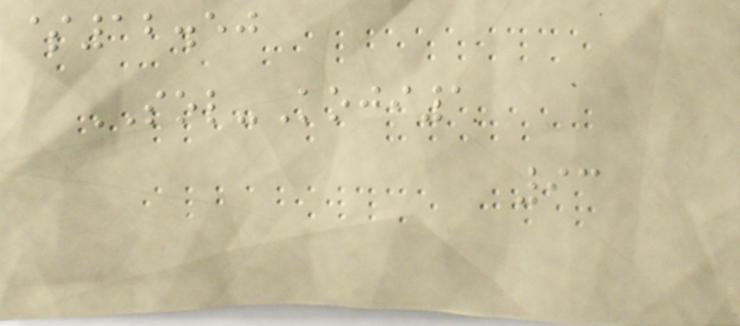$12.50
SOL-Koji1
93
